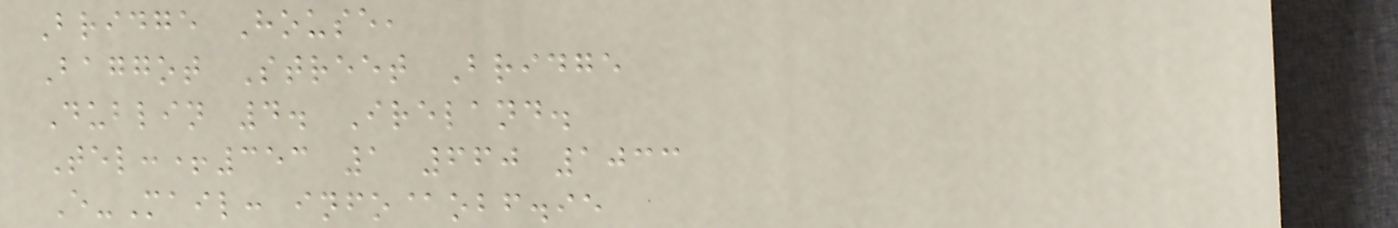Bridge House,
Baggot Street Bridge
Dublin 4. Ireland.
Tel:+353 1 660 1033
E-Mail: info@obf.ie
